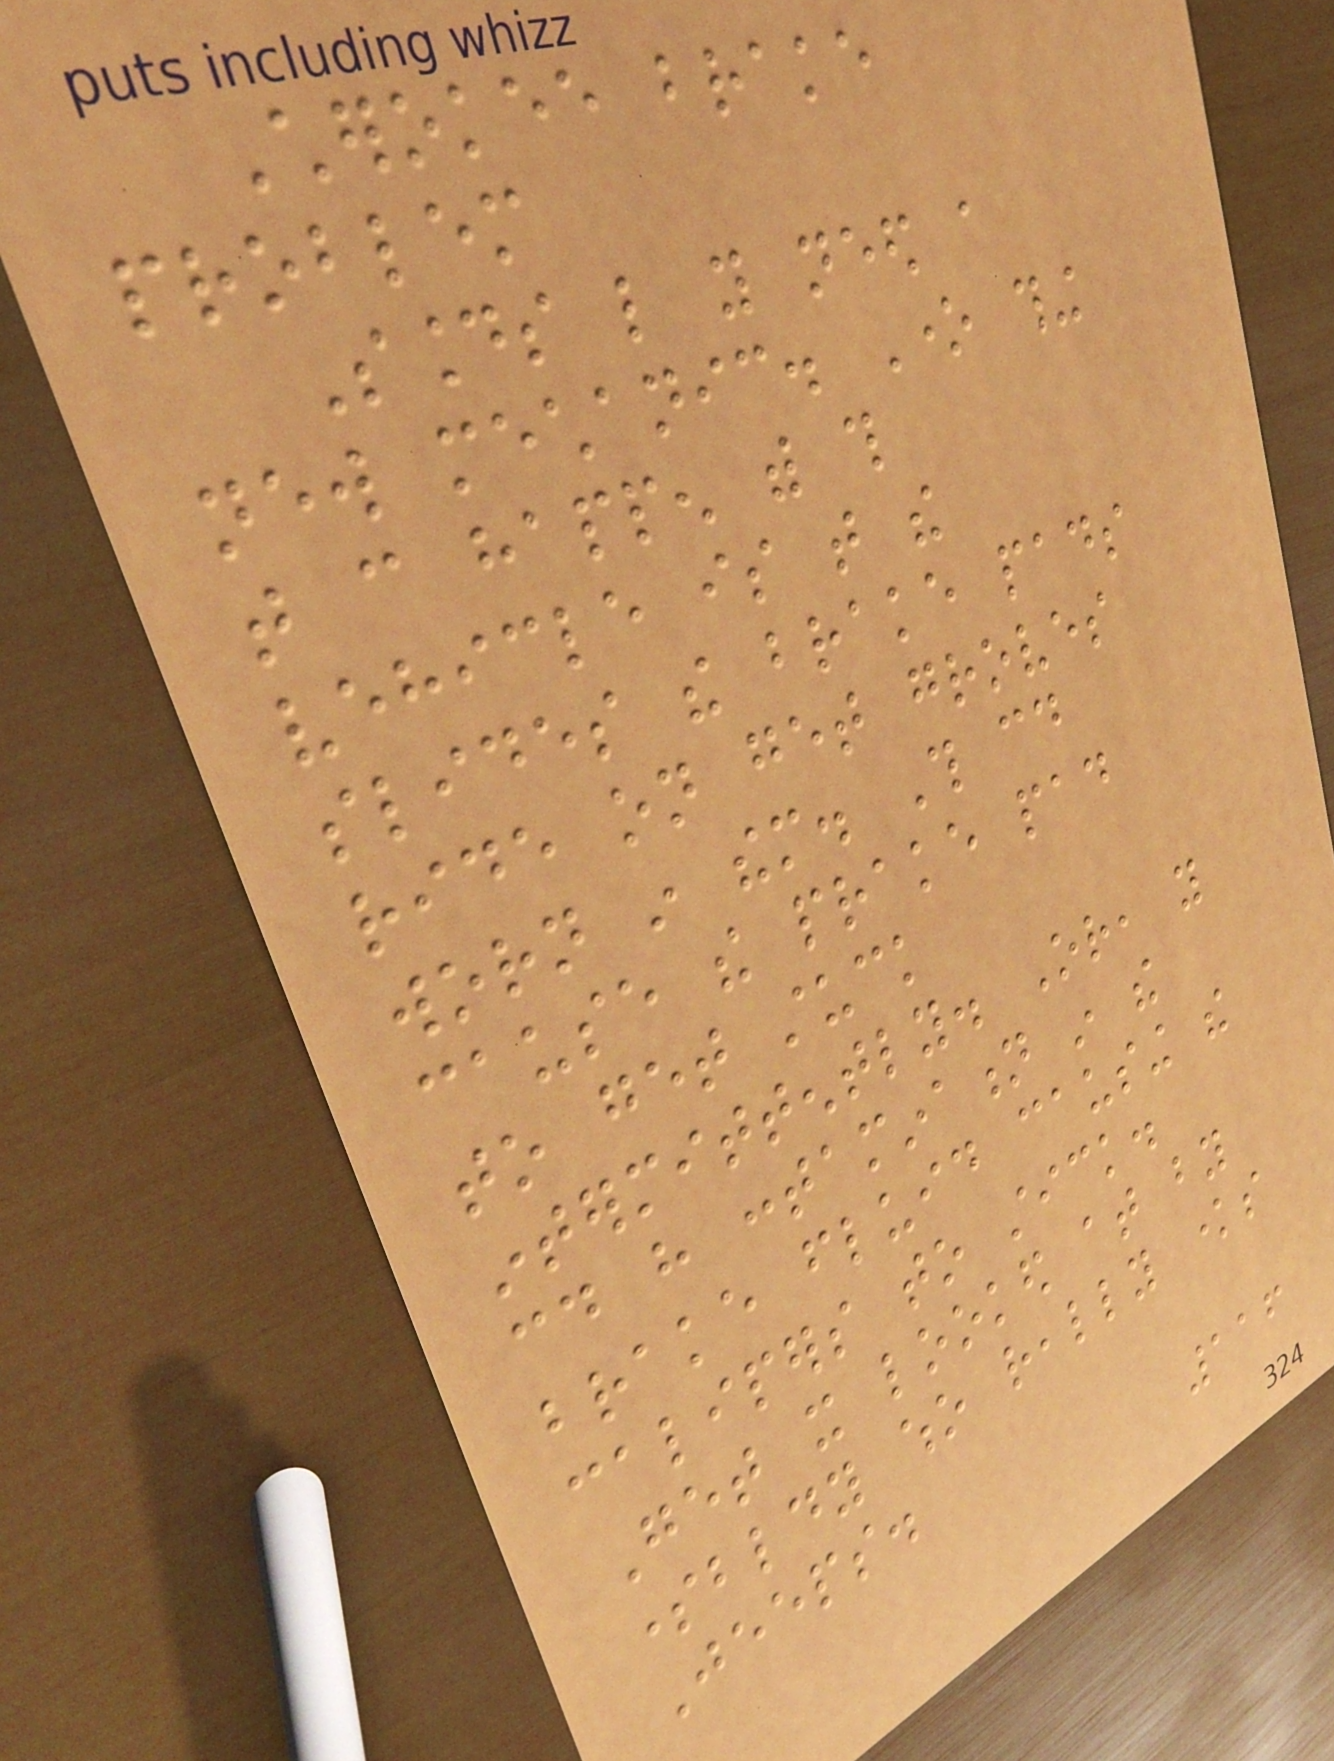Cherokee brake
problem
Sounds like you need a
new mechanic. One thing
that can happen with this
vehicle is that the
slides the brake pads
ride on get groves
worn in them. This could
cause the prake pad
to get stuck
intermittently. Or, you
could have contamination in the
brake fluid causing the
calipers to stick.
Get it looked at by
somebldy who really knows
Jeeps.
116
